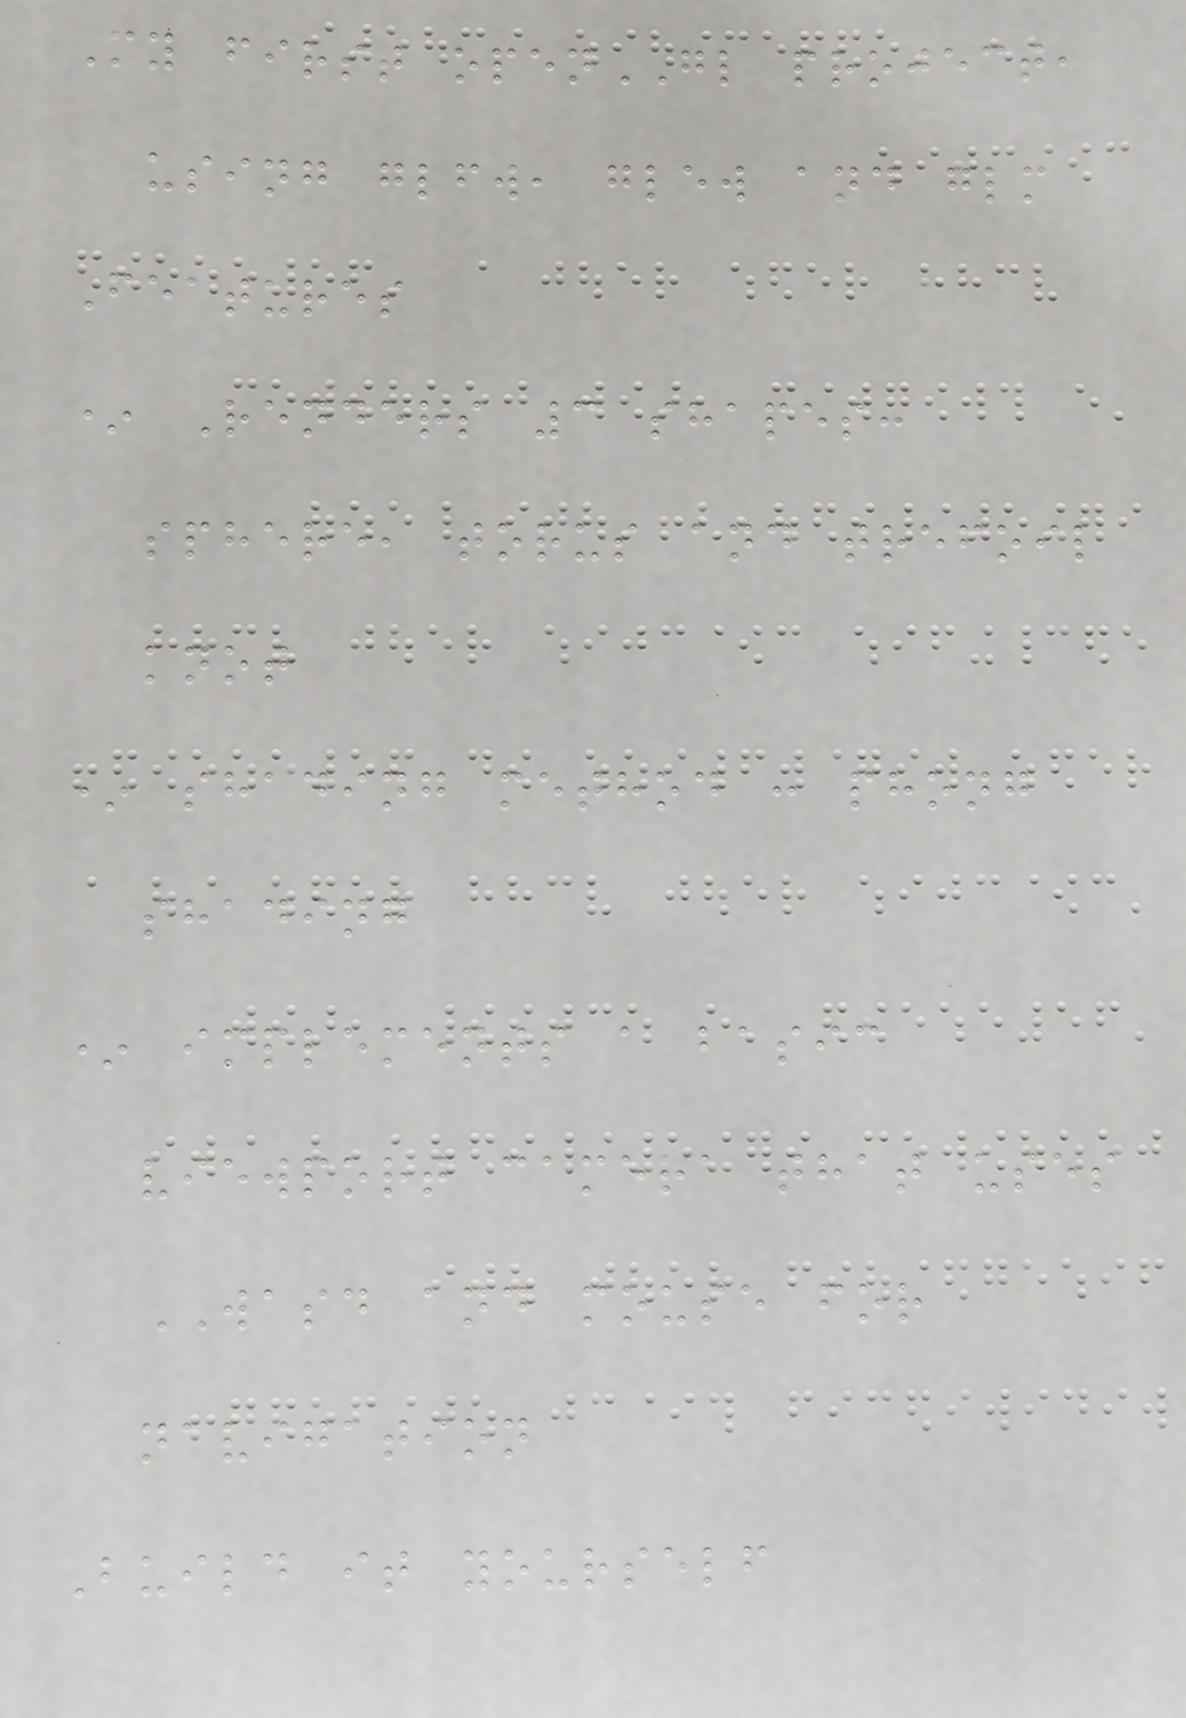My first openGL project,
using glfw, glew and glm
Features
* Renders 3 shapes:
sphere, torus and trefoil
knot
* shading method : phong
shading
* implements a basic
viewport camera that uses
WASD and mouse for
navigation
Build it yourself
